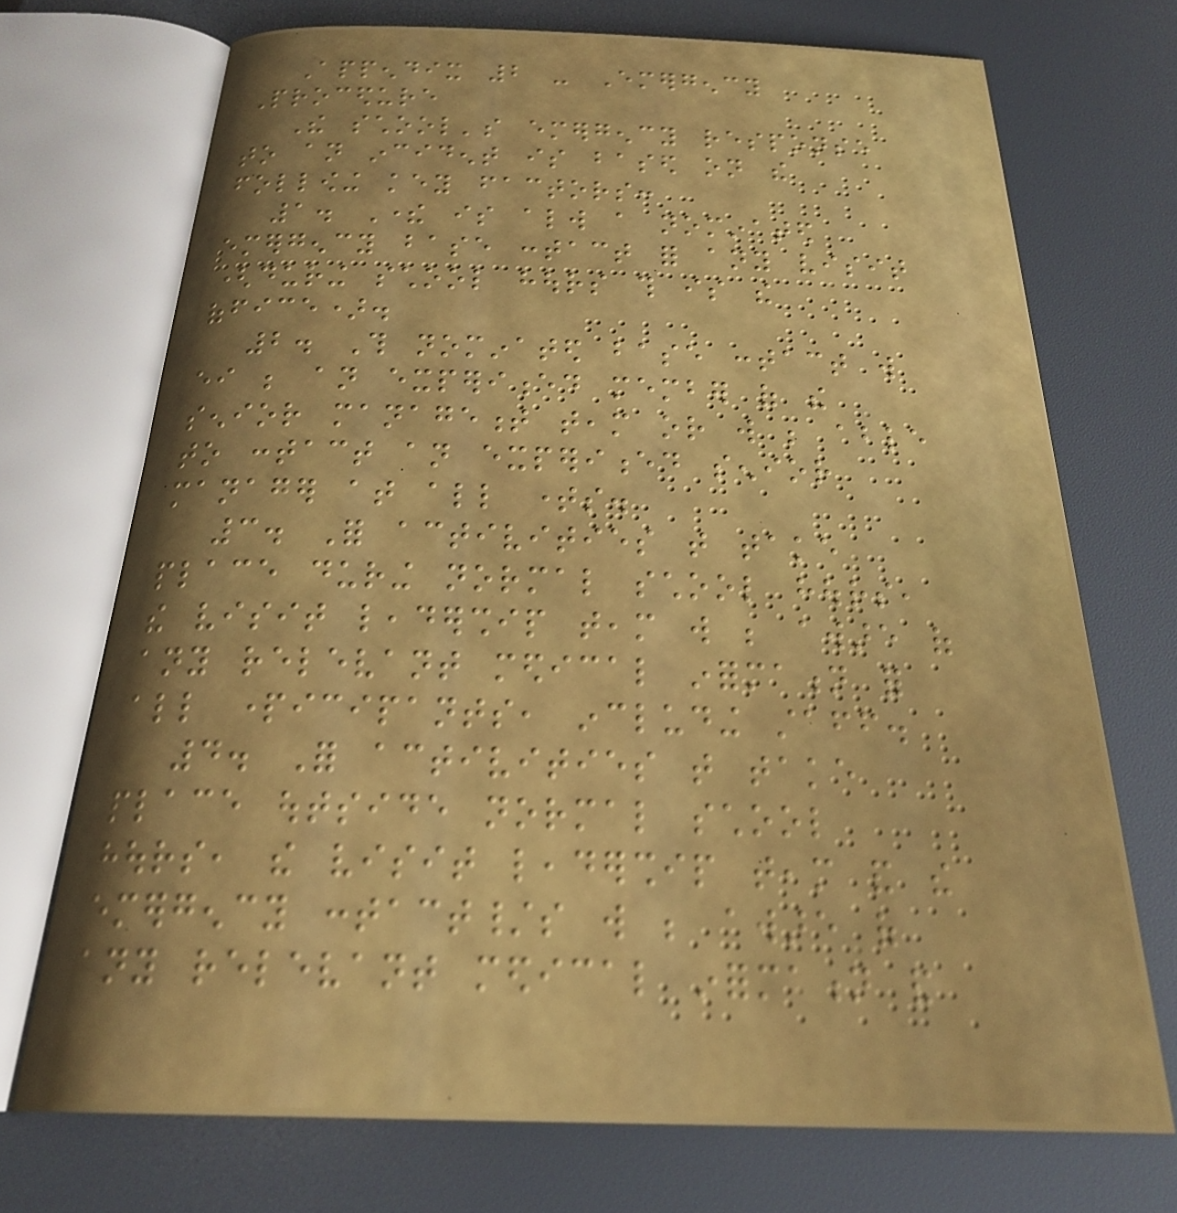Appendix 2 - Emergency
Procedure
The school's emergency response
to an incident is based on the
following key factors:
1. There is always a nominated
emergency base contact for any visit
(during school hours this is the
office).
2. This nominated base contact will
either be an experienced member of the
senior management team or will be able
to contact an experienced senior
manager at all times.
3. For activities that take
place during normal school hours,
the visit leadership team will be aware of
any relevant medical information for
all participants, including staff.
4. For activities that take
place outside normal school
hours, the visit leadership team and the
emergency contact/s will be aware of
any relevant medical information and
